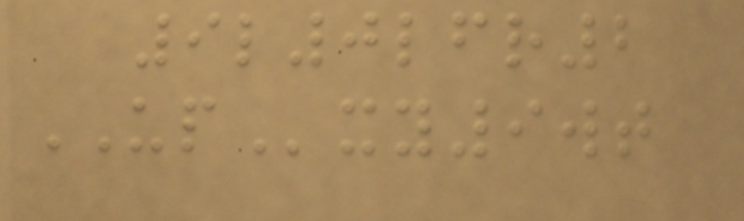9l0lfr2
UPxy9wt
